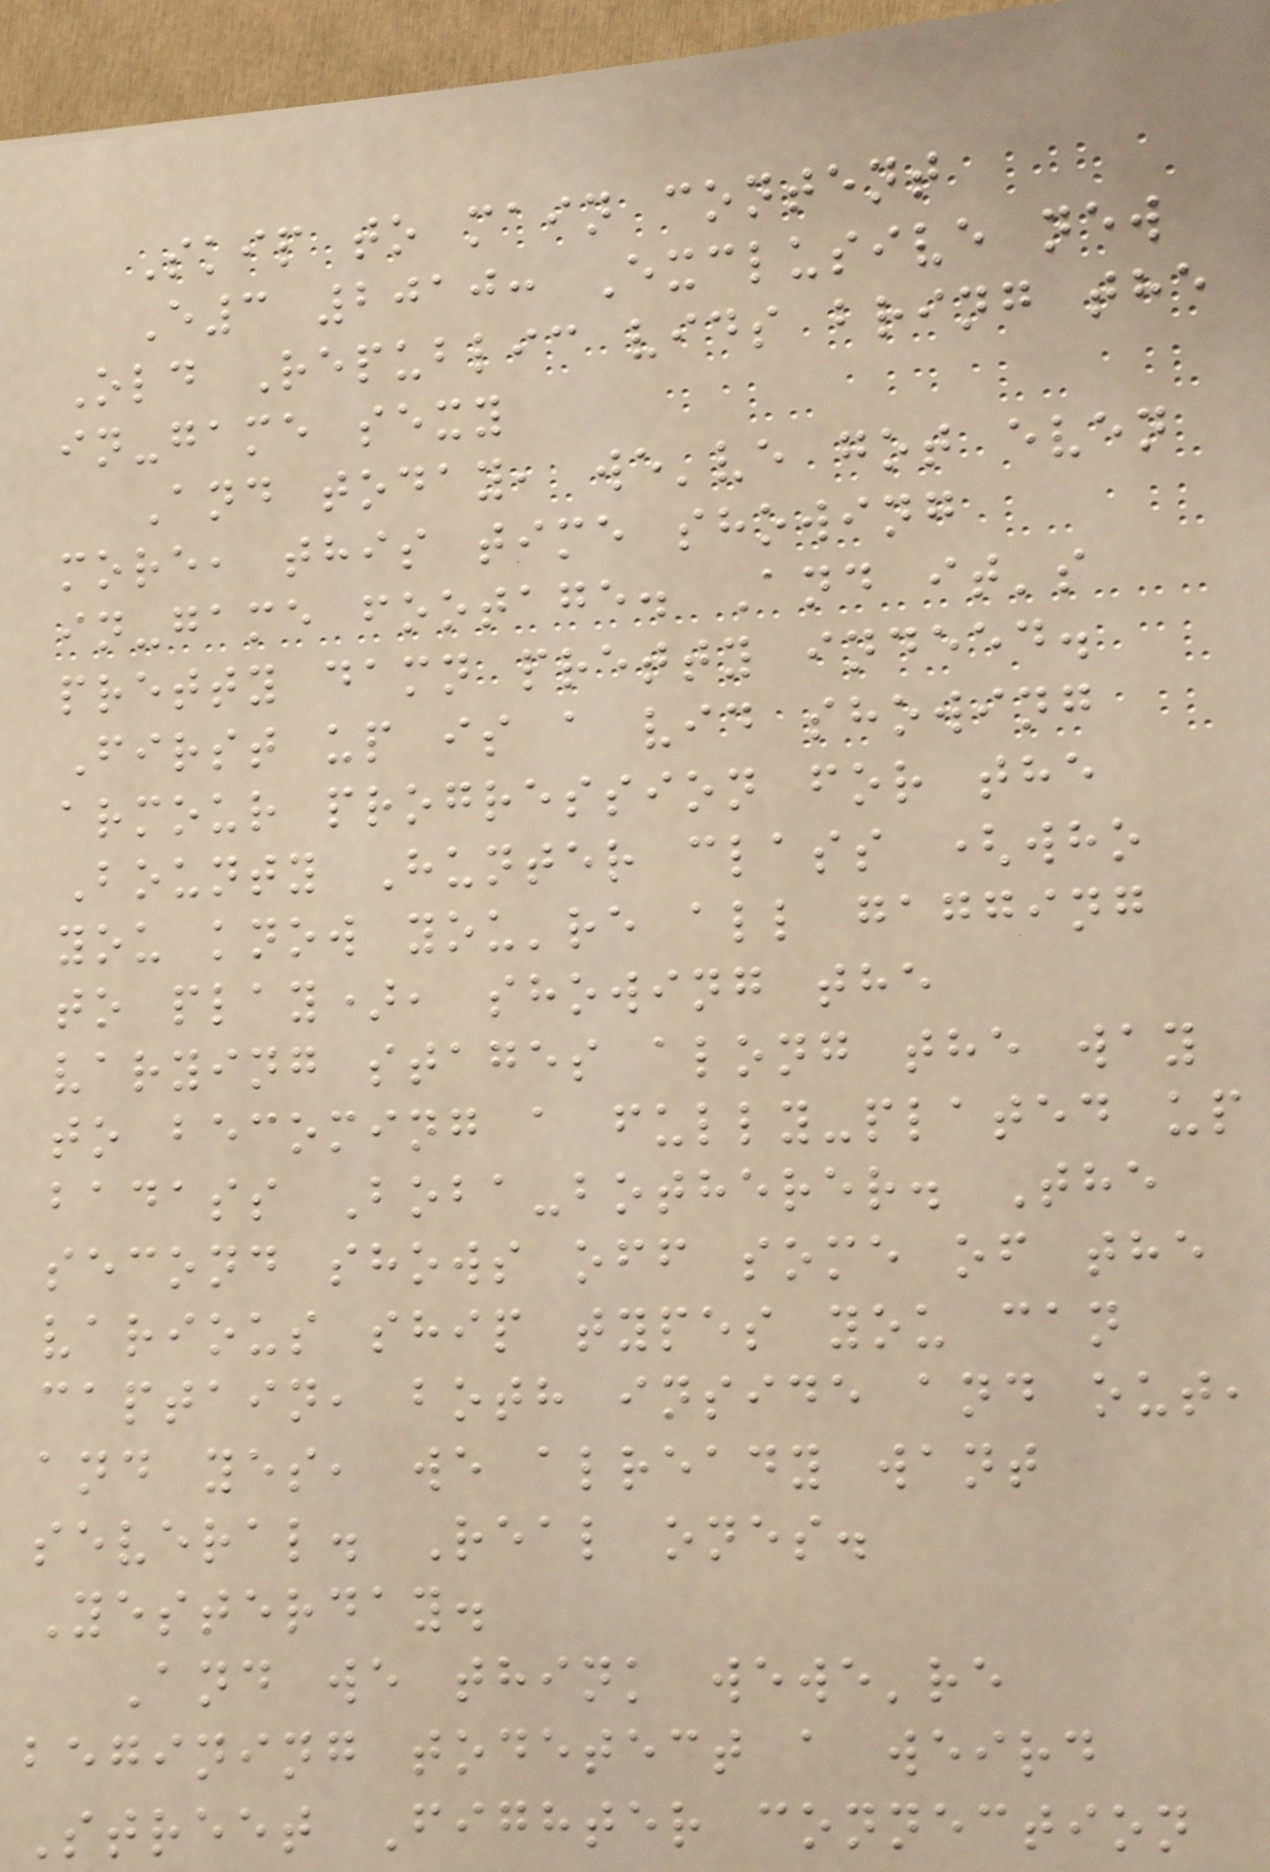Skip to main content
E3 2010: Exclusive new
Old Republic vids bring the
in-game sexy
And today, we've got even
more, this time showing
in-game footage. And it's
pretty damn pretty indeed.
First up is a vid showing
armour progression for the
Bounty Hunter class (who
you know you're all gagging
to play), showing the
varying stages along the way
to becoming a fully-plated up
badass Boba-botherer. The
second shows off some of the
various ship types you can
captain, both inside and out,
and yes, we already want
several. Real ones.
Yesterday.
And we think wewe're
begining todetect a weird
Street Fighter connection
